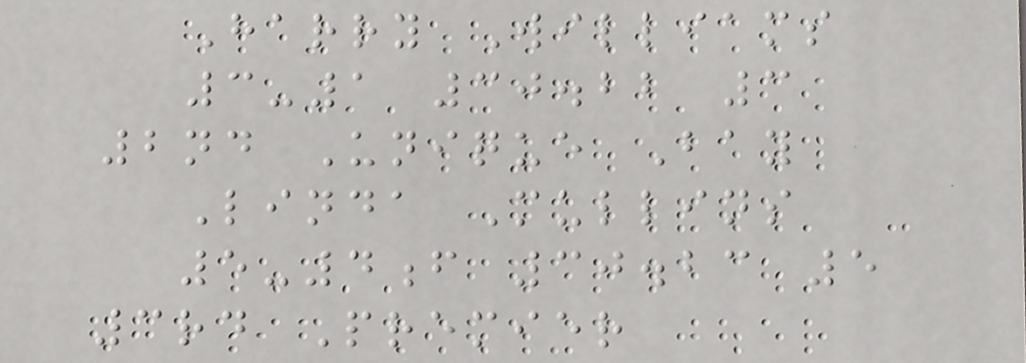Harry Williams
3-1 30.22 3
2nd Unique Bay
Linda Mullins
5-4f 30.23 5
3rd Premier
